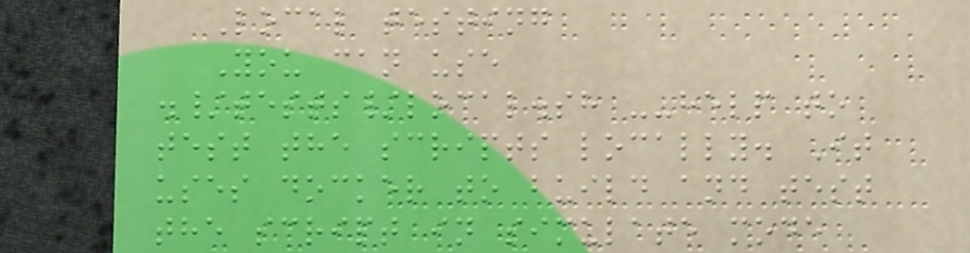Local testing
You can use
./tests/local.sh --help to
test the scripts locally. It
uses docker to build and test
the script in simulate mode
